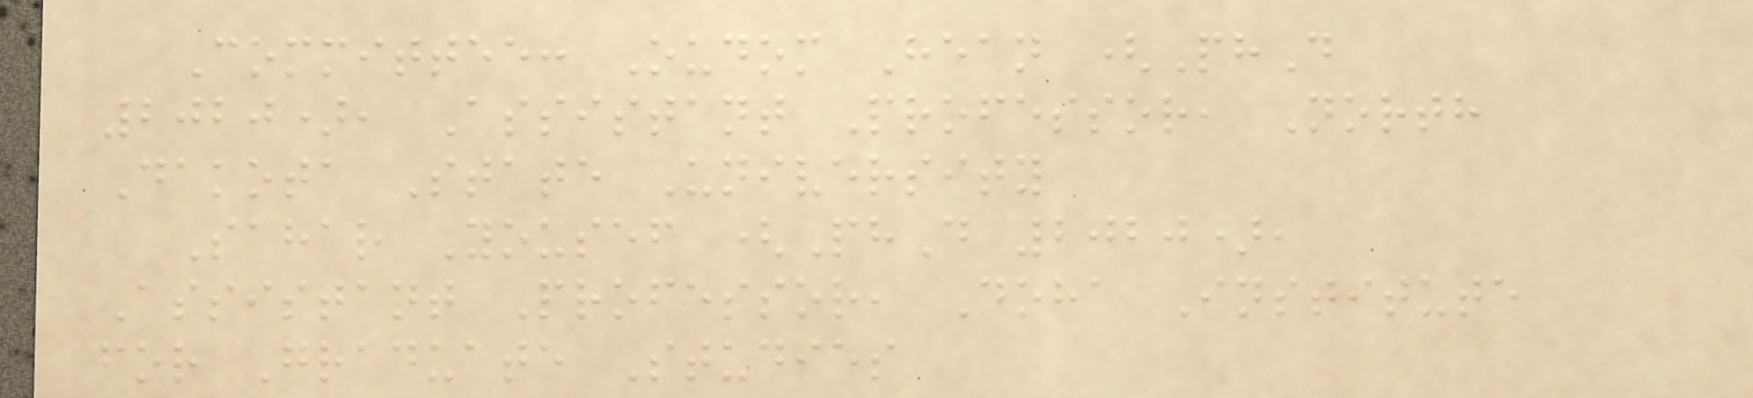Committee: Oudom Hean (PhD
2020), Assistant Professor, North
Dakota State University
Sahar Yousef (PhD 2020),
Assistant Professor, Doha Institute
for Graduate Studies
